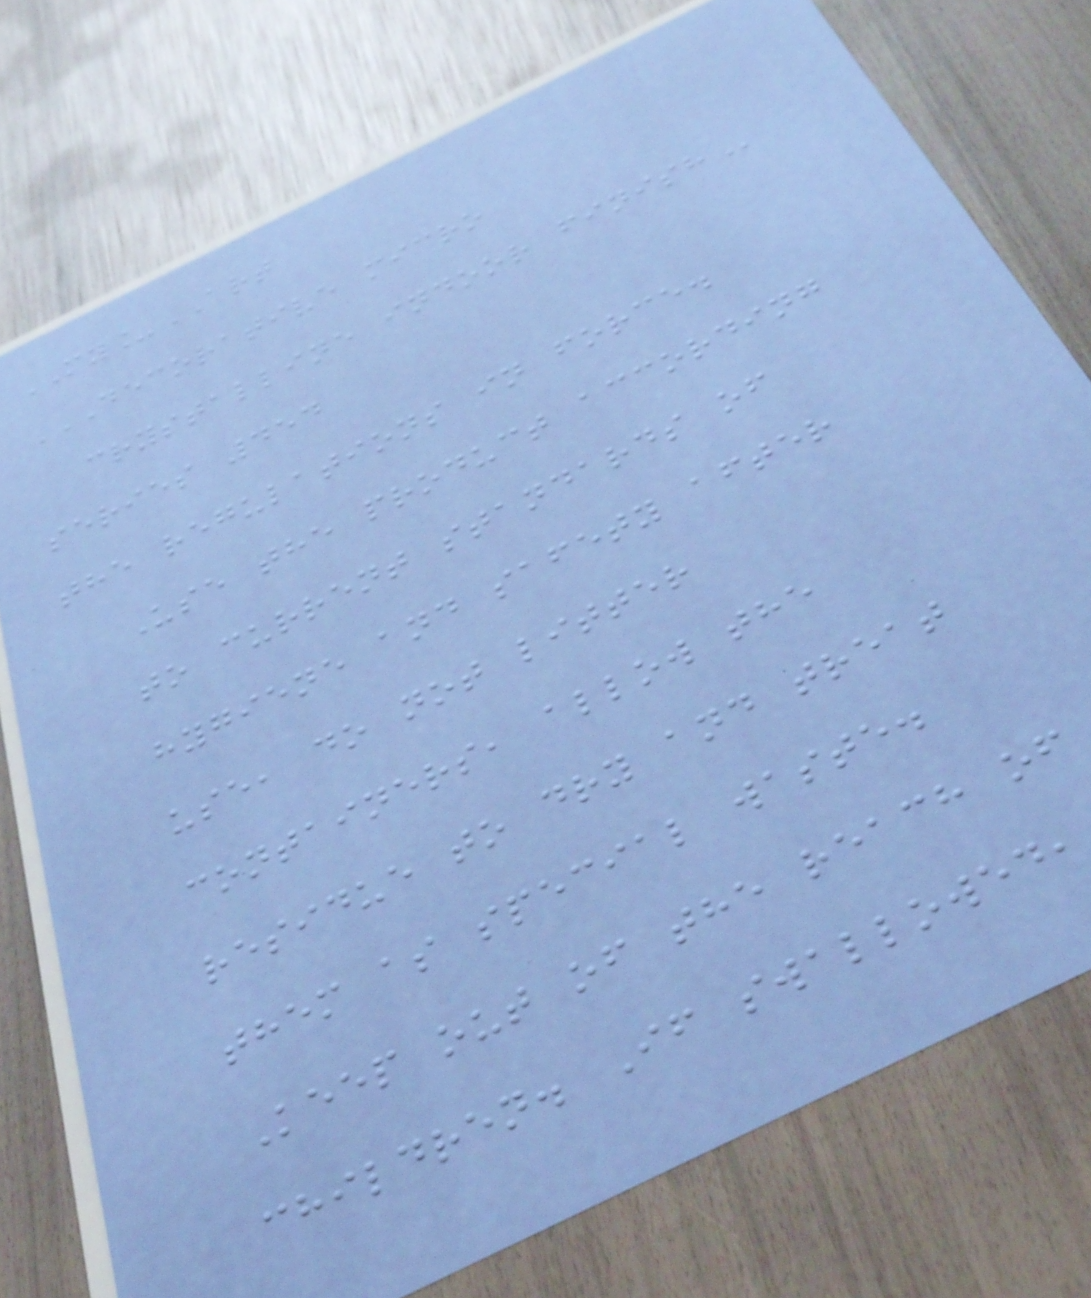MY_ART
DECORATIVE MICRO
CRYSTALLINE INDOOR FINISH
series 454
the regulations in force.
Use the product according
to current standards of
hygiene and safety after
use, do not litter
containers, allow the
residue to dry and treat
them as special waste.
Keep out of the reach of
children. If swallowed,
